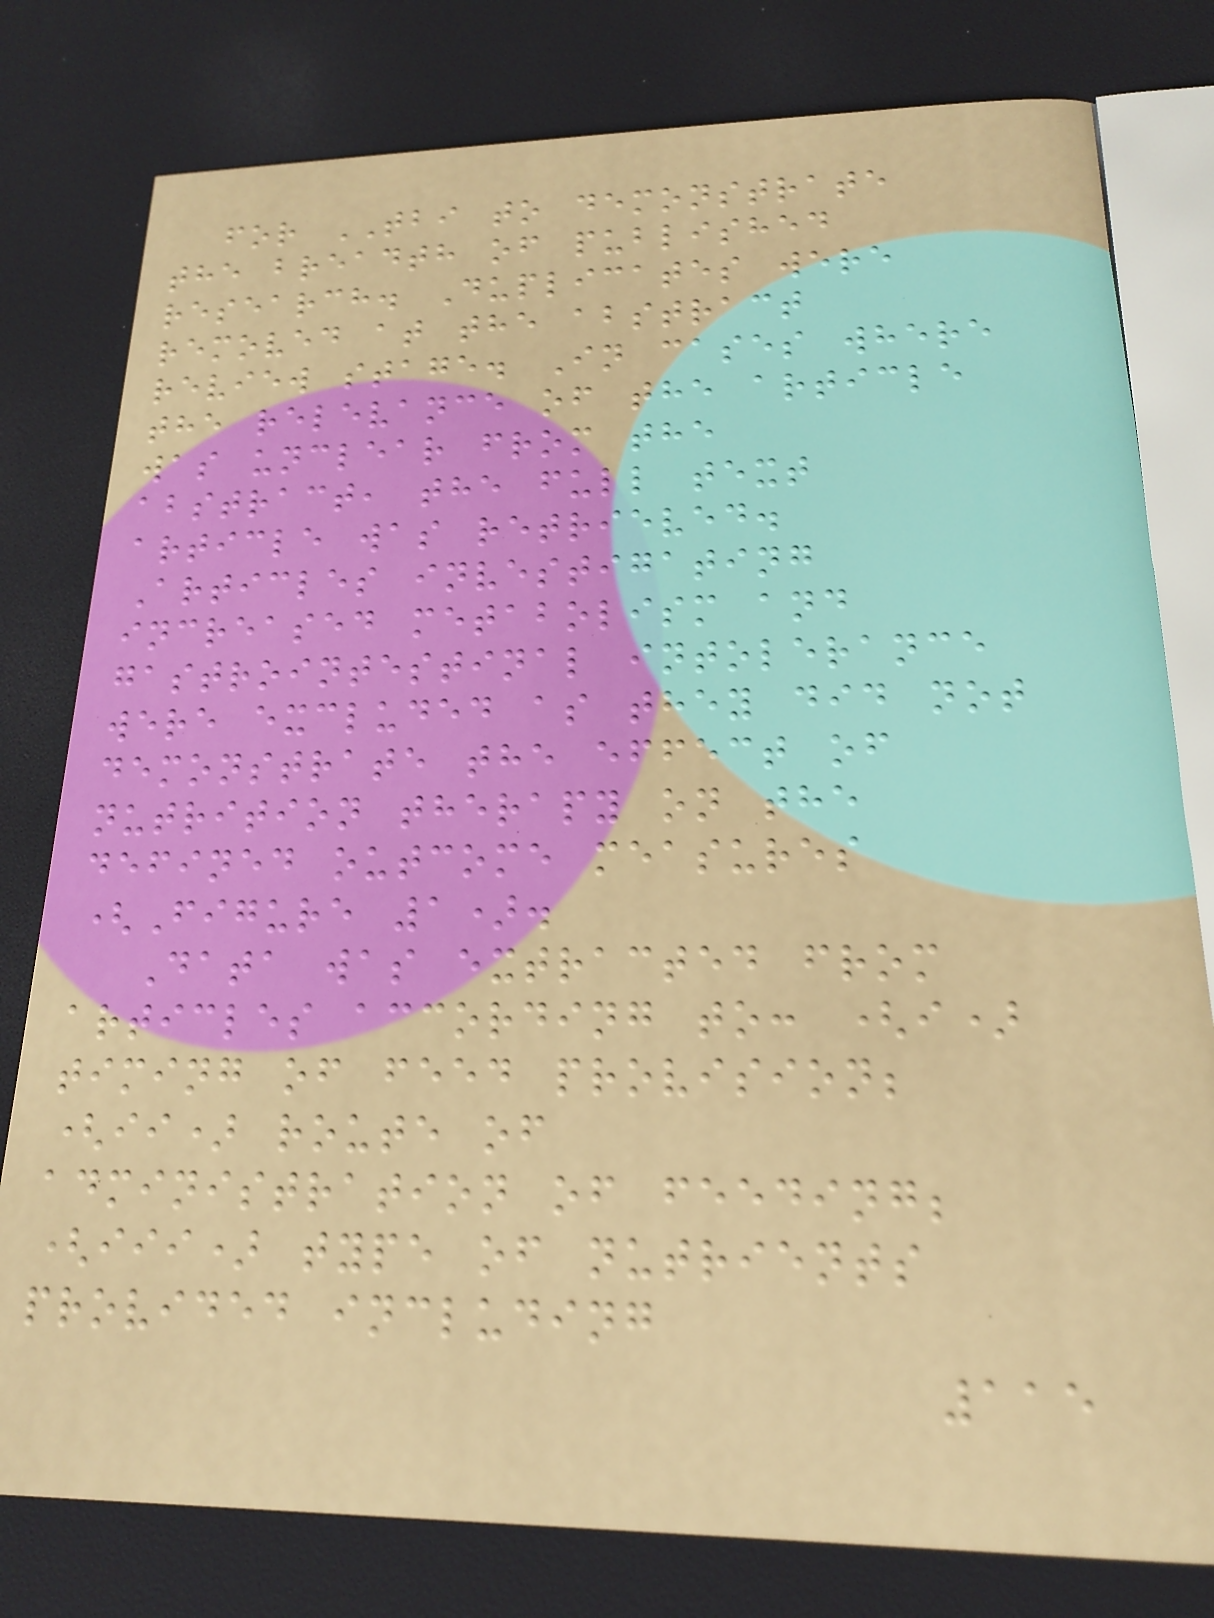for TBI to demonstrate
the breadth of published
research. Duplicates were
removed at the abstract
review stage. In cases where
the relevance of the article
was unclear from the
abstract, the full text
article was retrieved.
Articles investigating
increased metabolism and
gastrointestinal intolerance
were excluded as they did not
demonstrate the effect of
nutrition therapy on the
defined outcome measures
(Figure 1).
Data was extracted from
articles according to: (i)
timing of feed provision;
(ii) route of
administration of feeding;
(iii) type of nutrients
provided including
115
